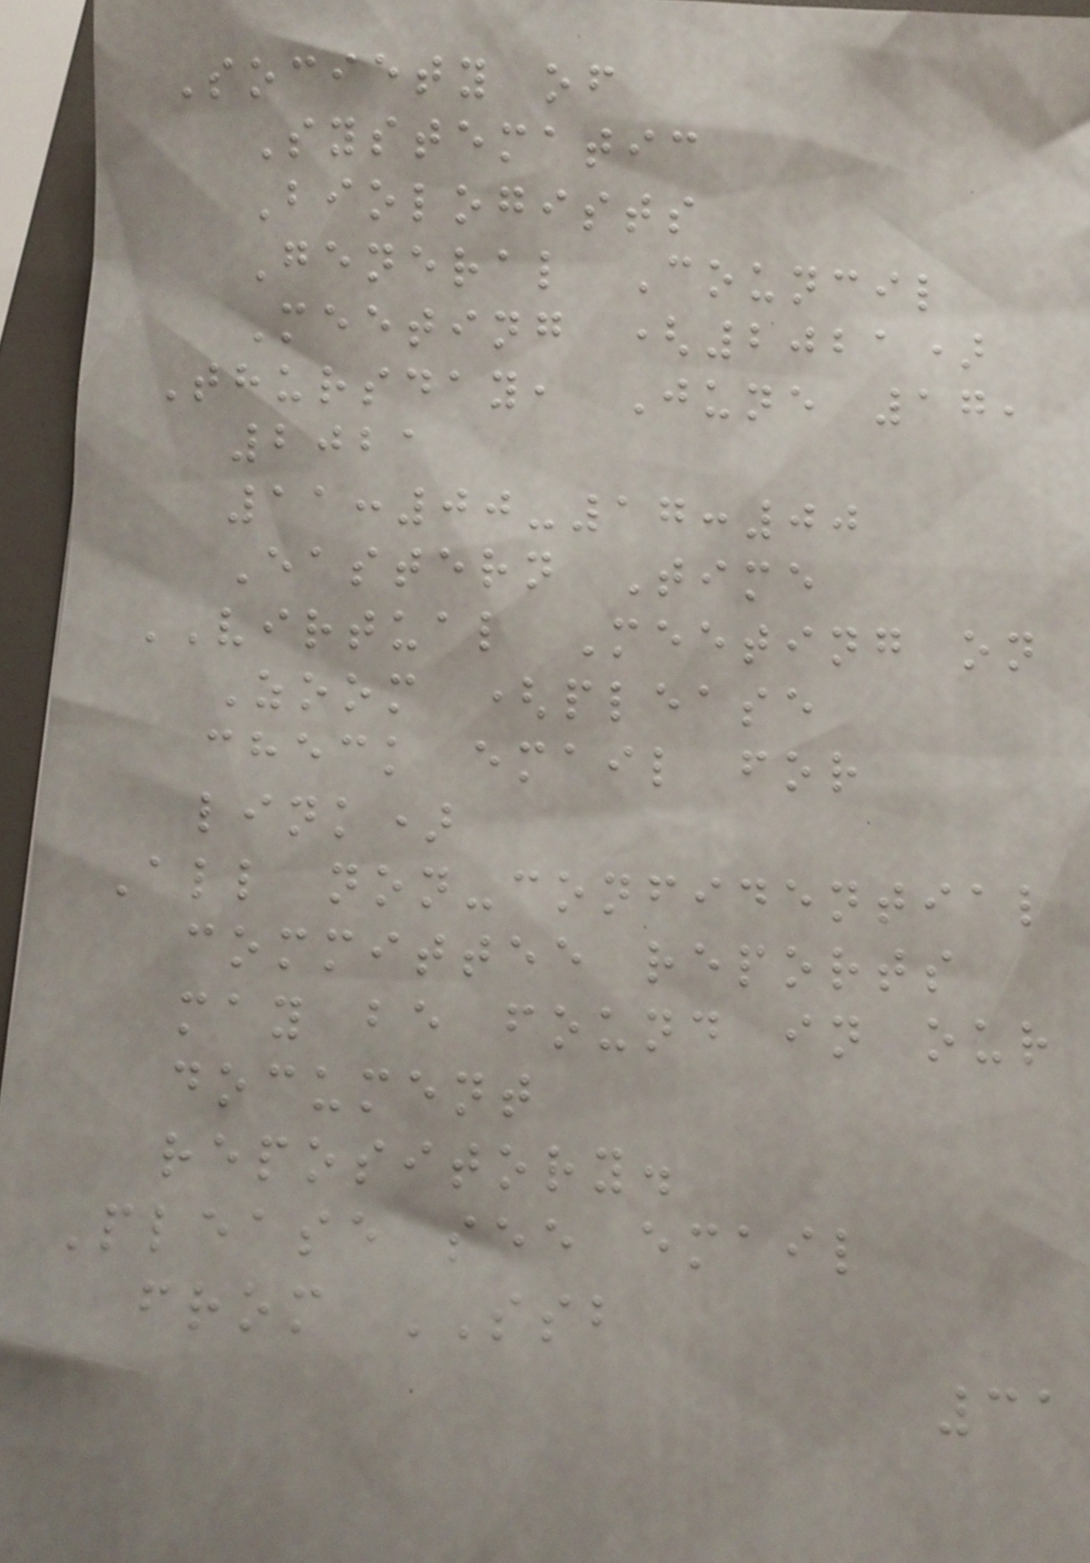Society of
Systematic
Biologists
General Council
Meeting (2021)
Thursday, June 17,
2021
11:00-17:00
Eastern Time
VIRTUAL Meeting on
Zoom (please
check email for
link)
All non-confidential
committee reports
may be found in our
document
repository.
Please see email
from SSB
31
